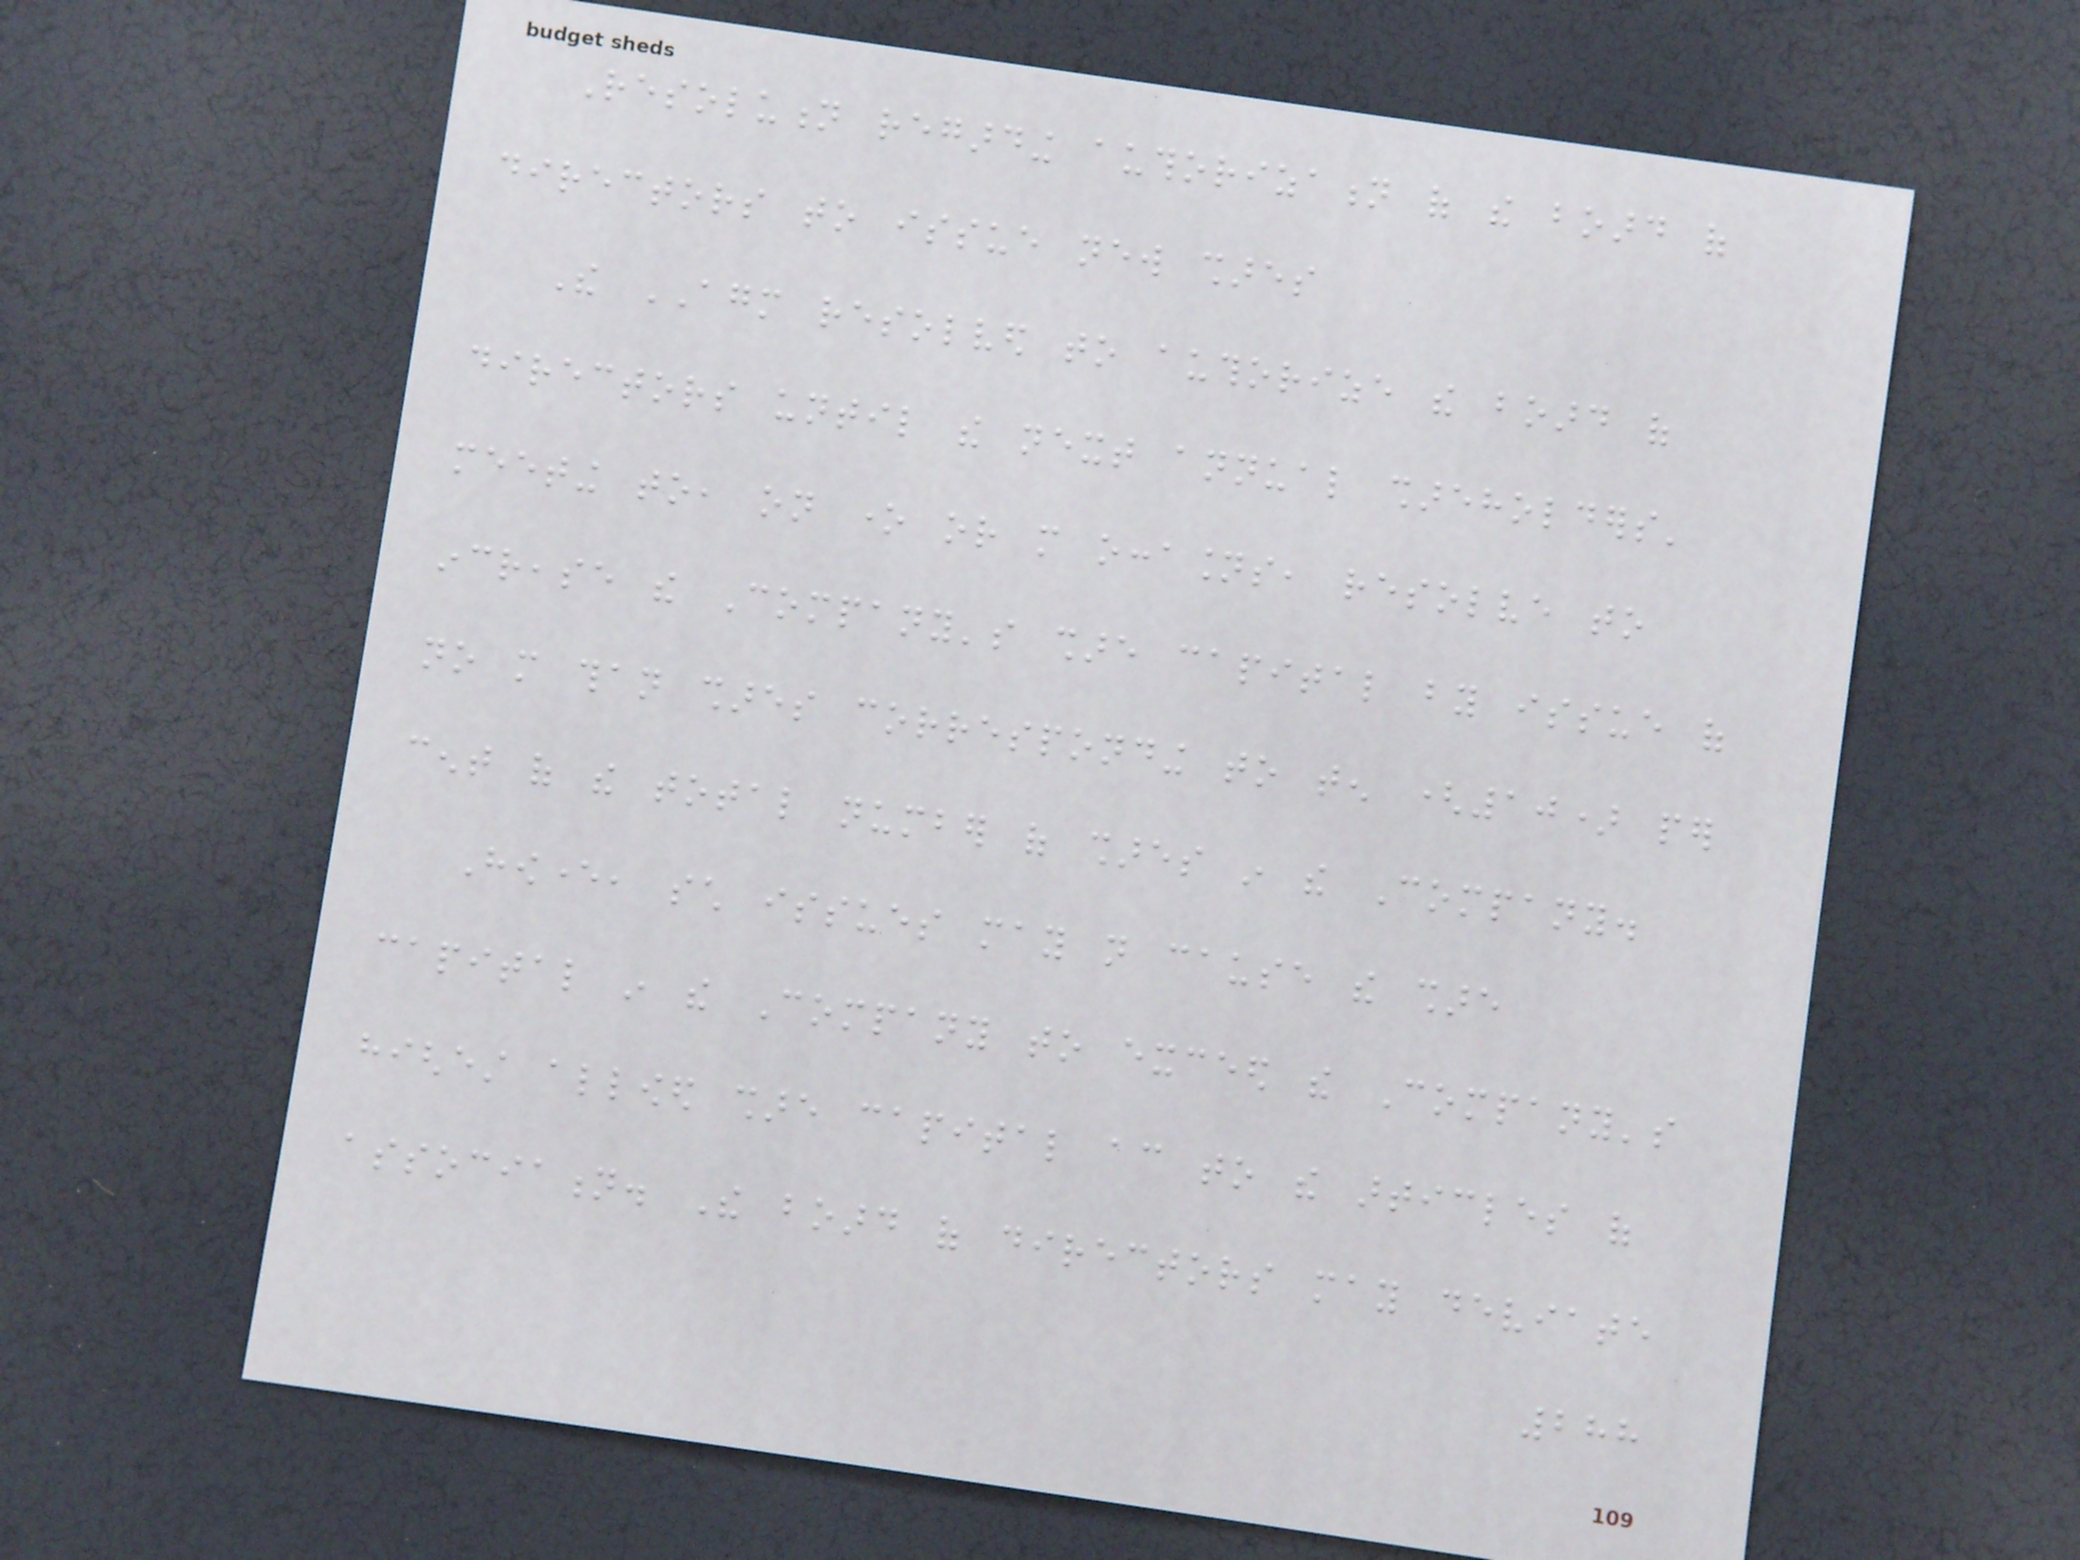Resolution regarding authorization of the board of
directors to issue new shares
The AGM resolved to authorize the board of
directors until the next annual shareholders'
meeting to, on one or more occasions, resolve to
increase the Company's share capital by issue of
no more than shares corresponding to ten (10) per
cent of the total number of shares in the Company.
However, such issues may not cause the share
capital in the Company to exceed the Company's
highest allowed share capital according to the articles of
association. The board of directors may deviate
288
